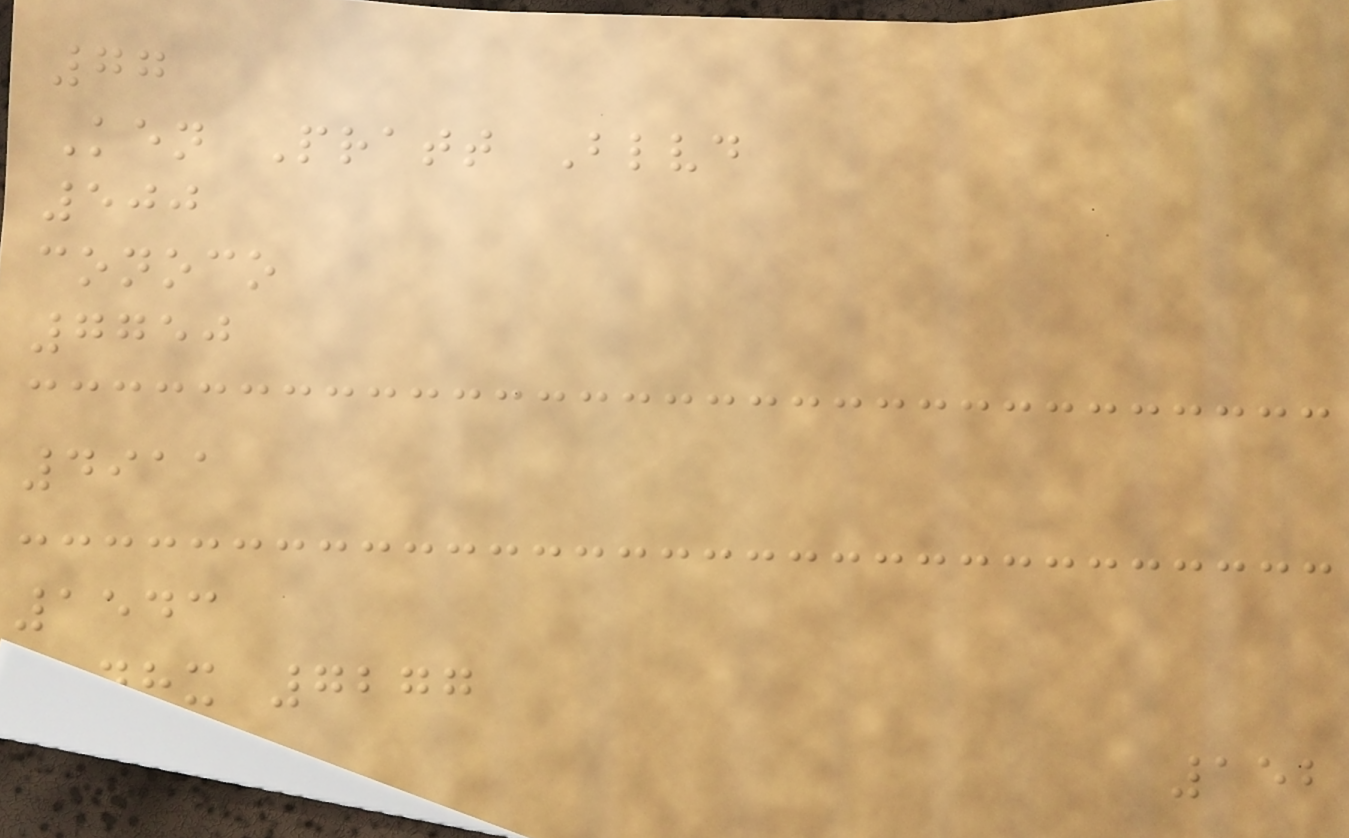77
Ken Pratt Blvd
500
conoco
7750
4911
1543
DHX 7277
152
